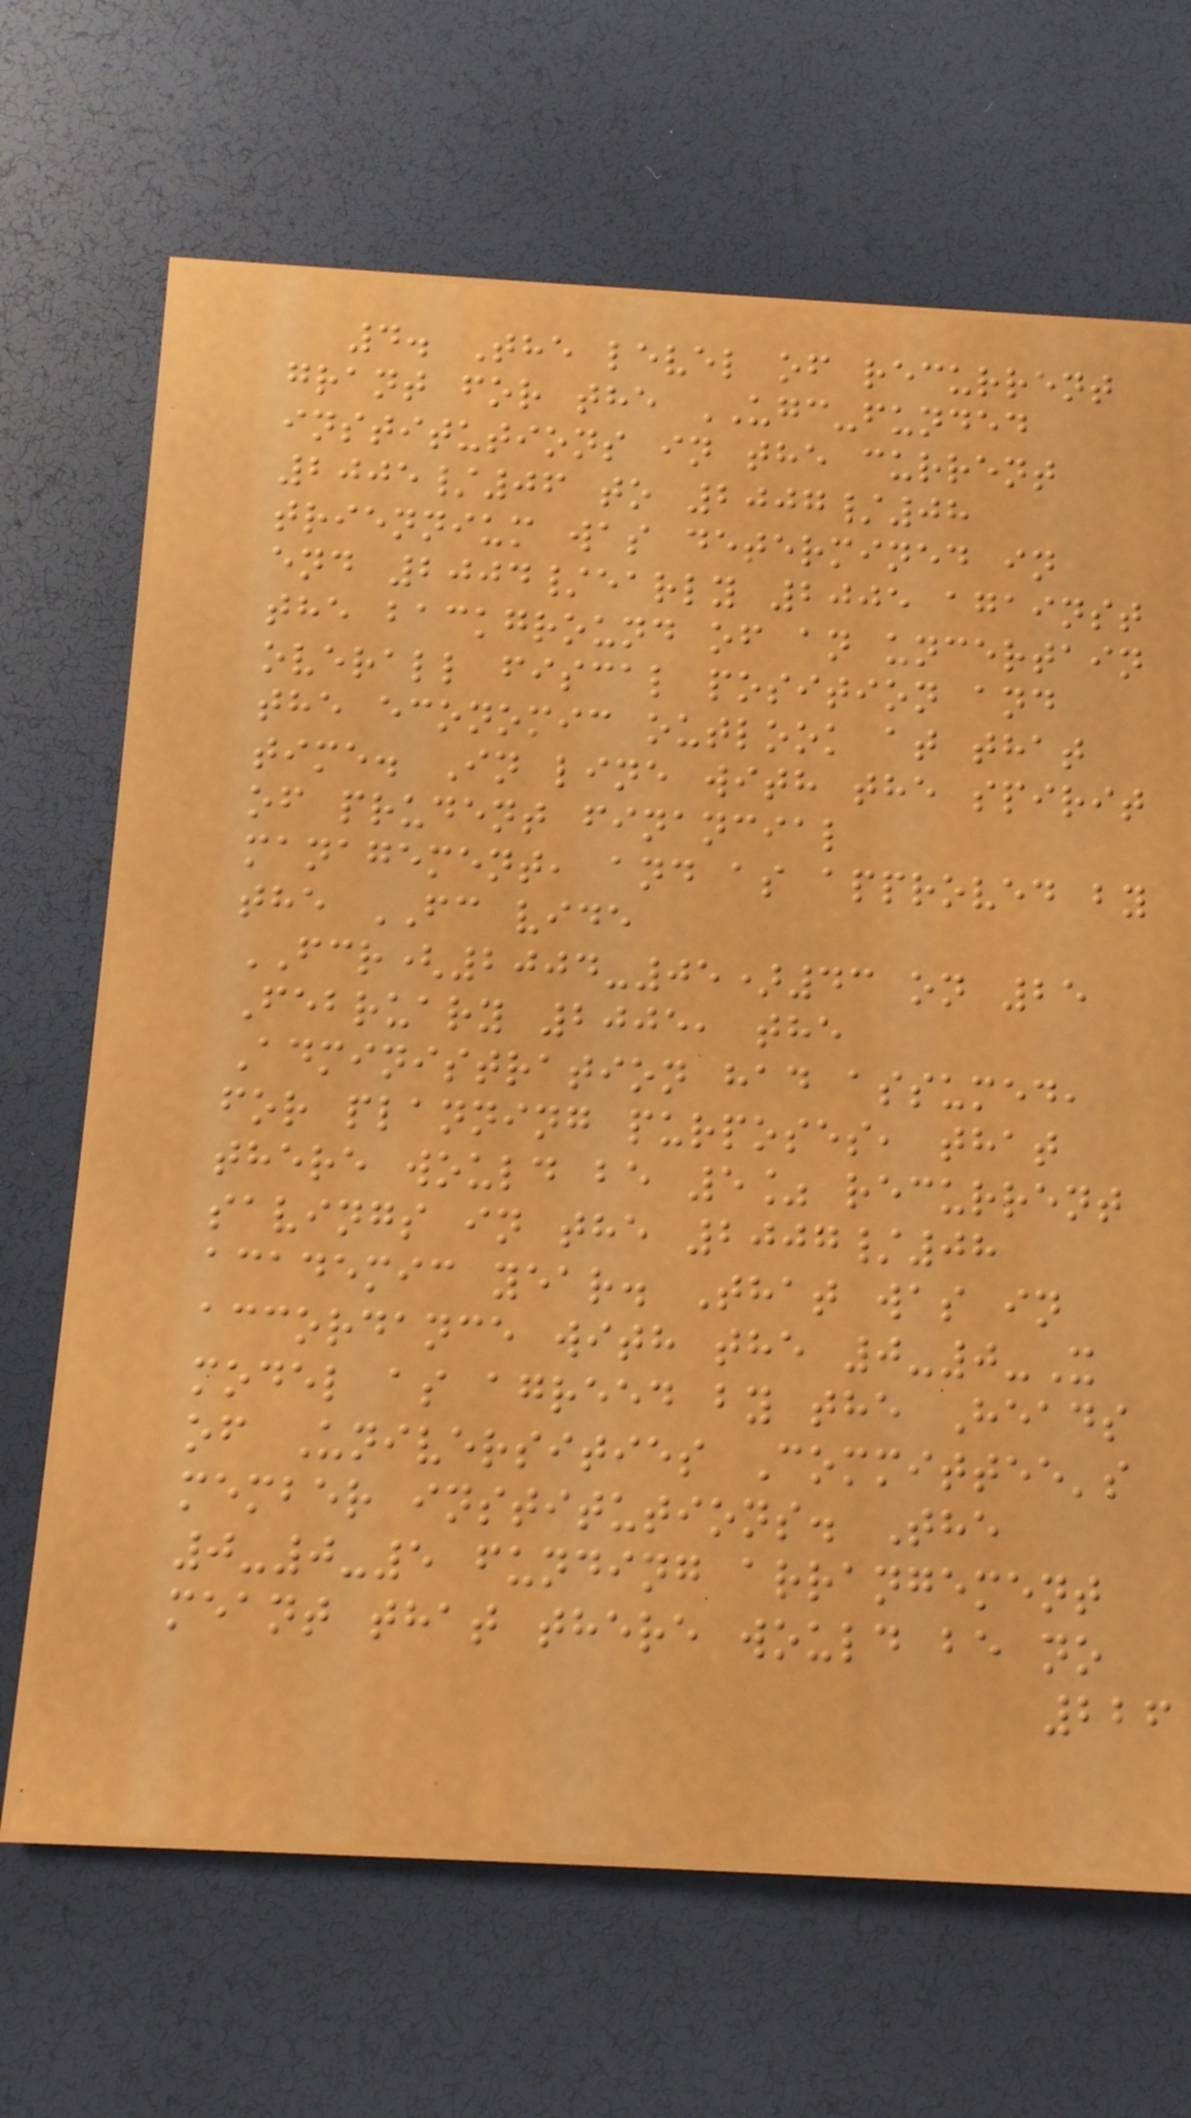4. The level of recurrent
grant for the UGC-funded
institutions in the current
2005/06 to 2007/08
triennium was determined in
end 2004/early 2005 against
the background of an uncertain
overall fiscal position and
the economic outlook at that
time. In line with the spirit
of prudent financial
management, and as approved by
the FC vide
FCR(2004-05)43 on 25
February 2005, the
Administration had assumed,
for planning purposes, that
there would be 5% recurrent
savings in the 2007/08
academic year. That was in
accordance with the 0-0-X
model as agreed by the Heads
of Universities Committee's
member institutions. The
0-0-5 funding arrangement
meant that there would be no
226
